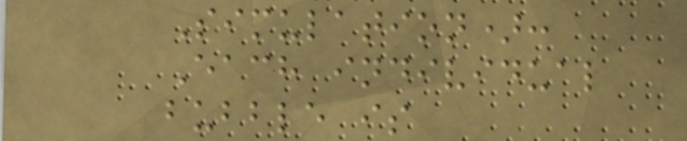Simulation):
Each individual
bubble is
